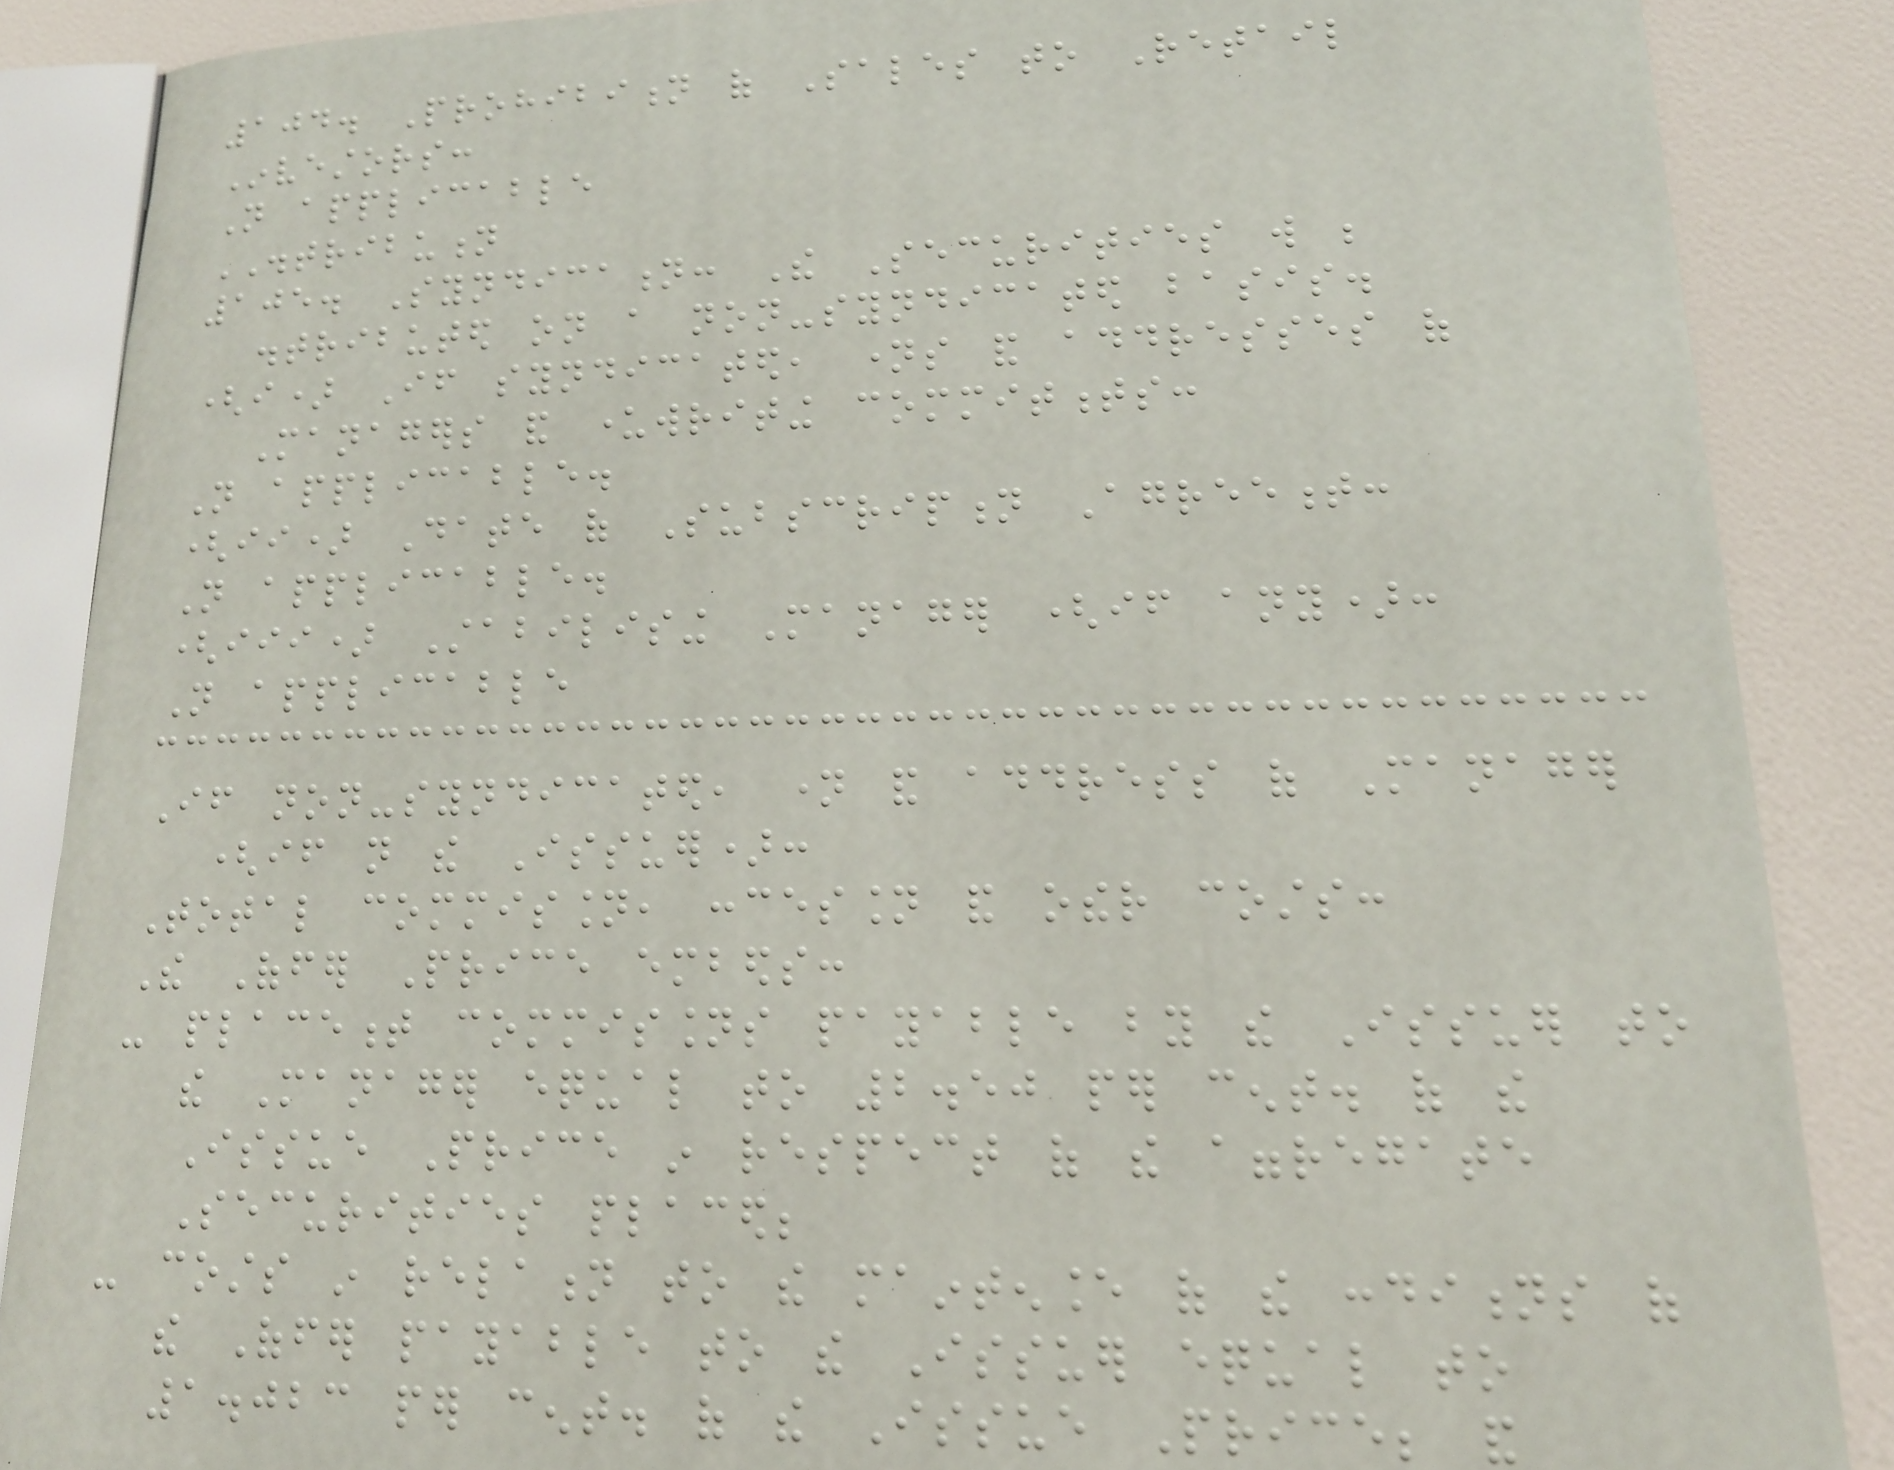104. Prohibition of Sales to Retail
Investors:
Not applicable
DISTRIBUTION
105. Syndication: The Securities will be
distributed on a non-syndicated basis.
(i) If syndicated, names and addresses of
Managers and underwriting commitments:
Not applicable.
(ii) Date of Subscription Agreement:
Not applicable.
(iii) Stabilising Manager (if any):
Not applicable
If non-syndicated, name and address of Manager
(if not the Issuer):
Total commission, concession and other costs:
The Offer Price embeds:
- placement commissions payable by the Issuer to
the Manager equal to 2.50 per cent. of the
Issue Price in respect of the aggregate
Securities placed;
- costs in relation to the maintenance of the conditions of
the Offer payable to the Issuer equal to
1.023 per cent. of the Issue Price; and
